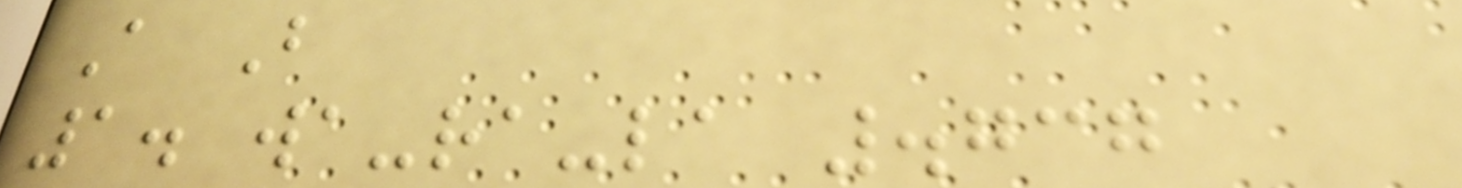A B
1. wa-ra-la .737
